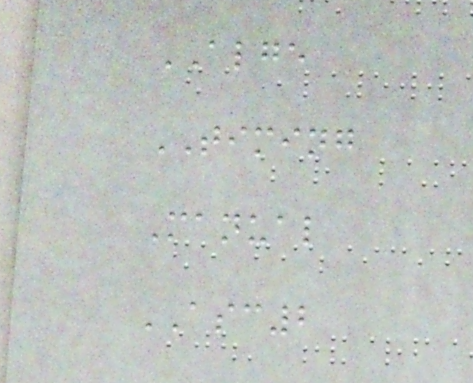ALGE
TIMING
Manual
ASC2
